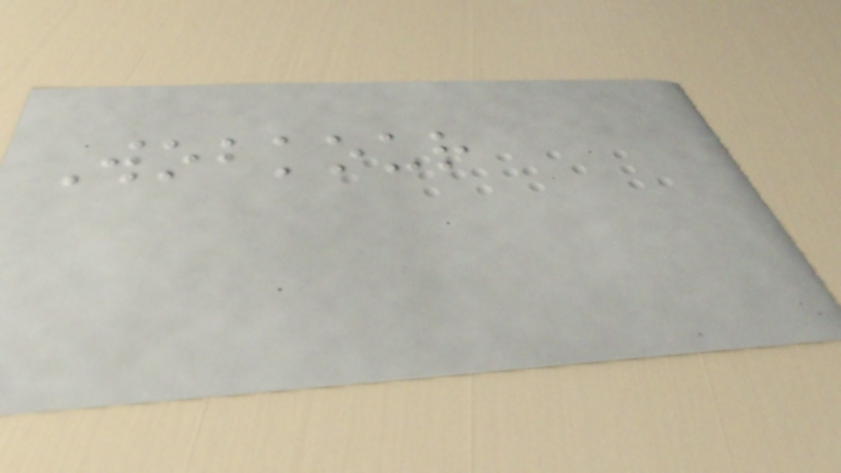Wobkour
